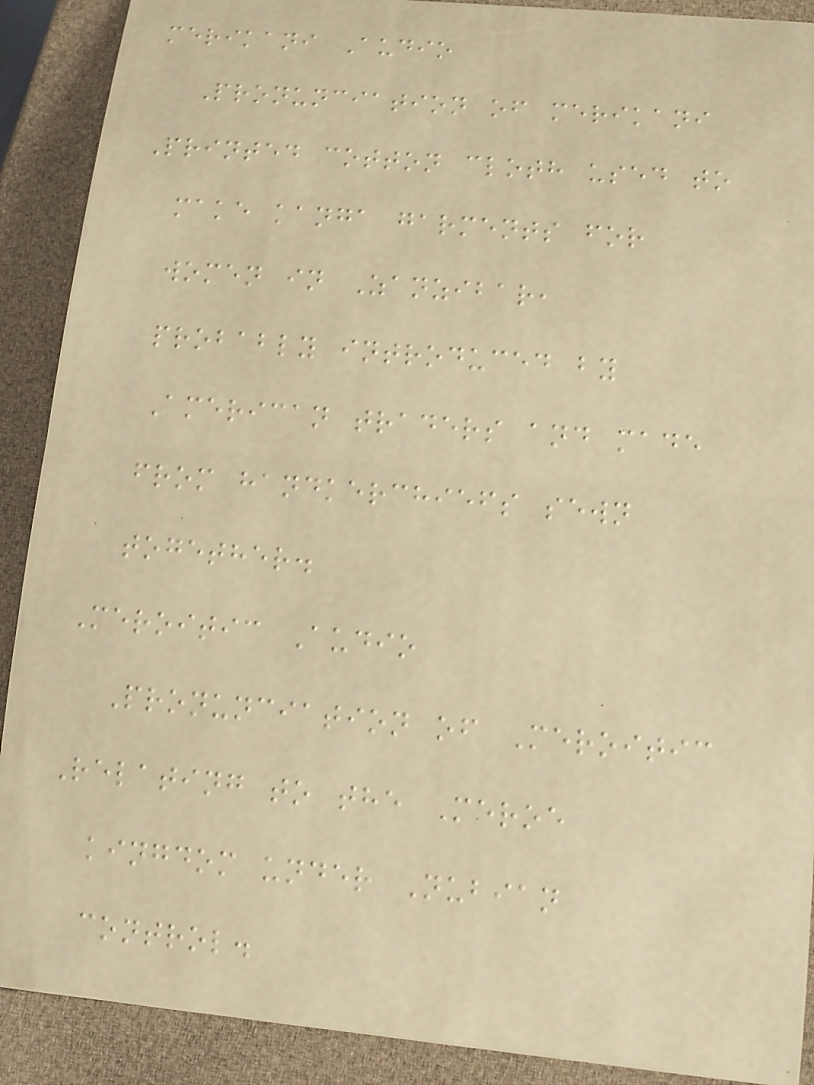merikani Audio
Pronunciation of merikani
Printed cotton cloth used to
make kanga garments for
women in Zanzibar,
probably introduced by
American traders and made
from handkerchiefs sewn
together.
Meroitic Audio
Pronunciation of Meroitic
Relating to the Meroe
kingdom under Nubian
control.
